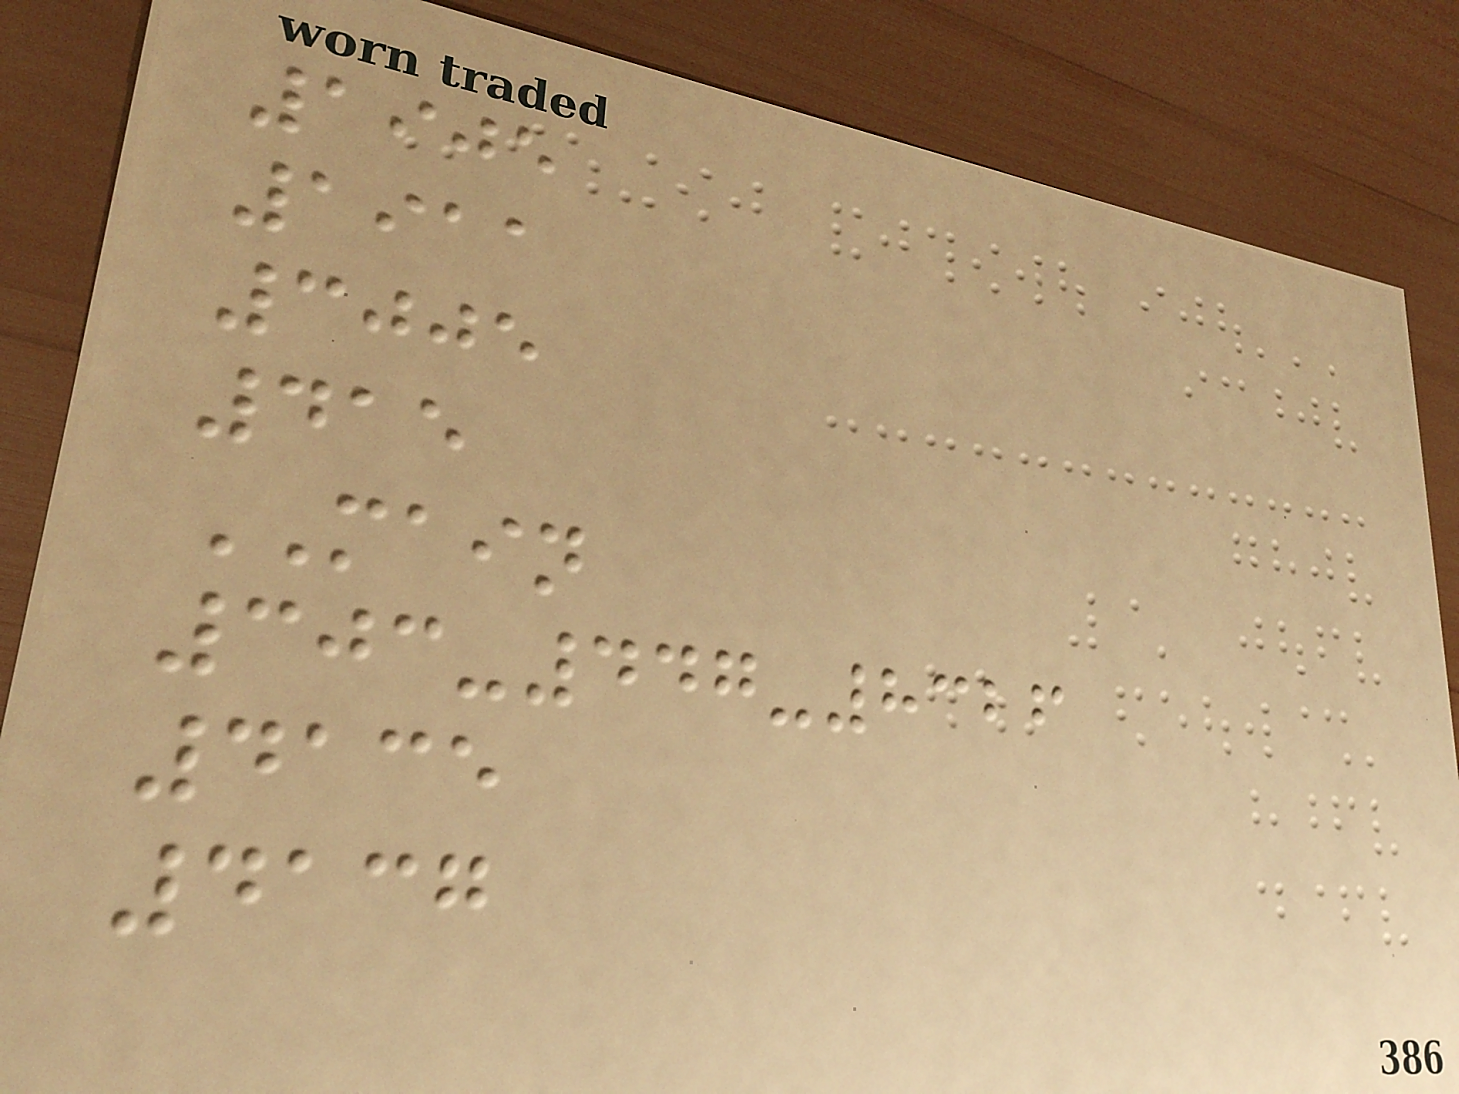1905
1911
3005
415
MAIN
303-447-8326
4135
4137
